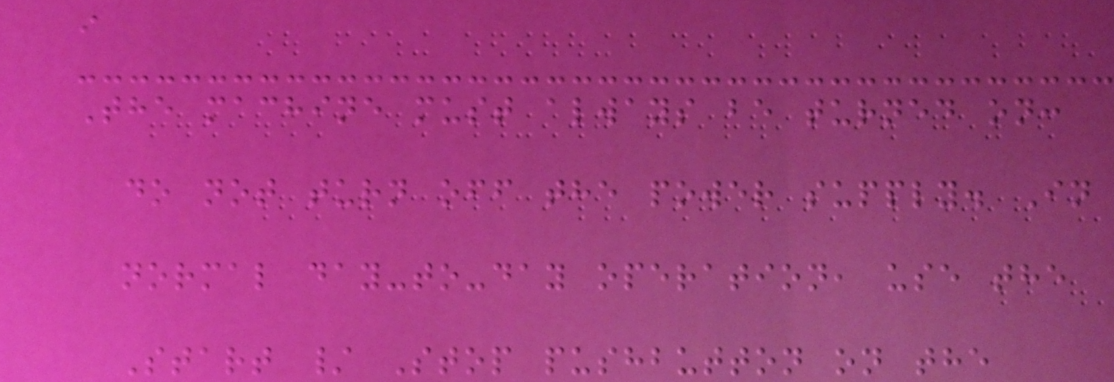i
The machine must always be turned on:
do not turn off the power supply. In
normal day-to-day operation, use the
Start / Stop pushbutton on the
